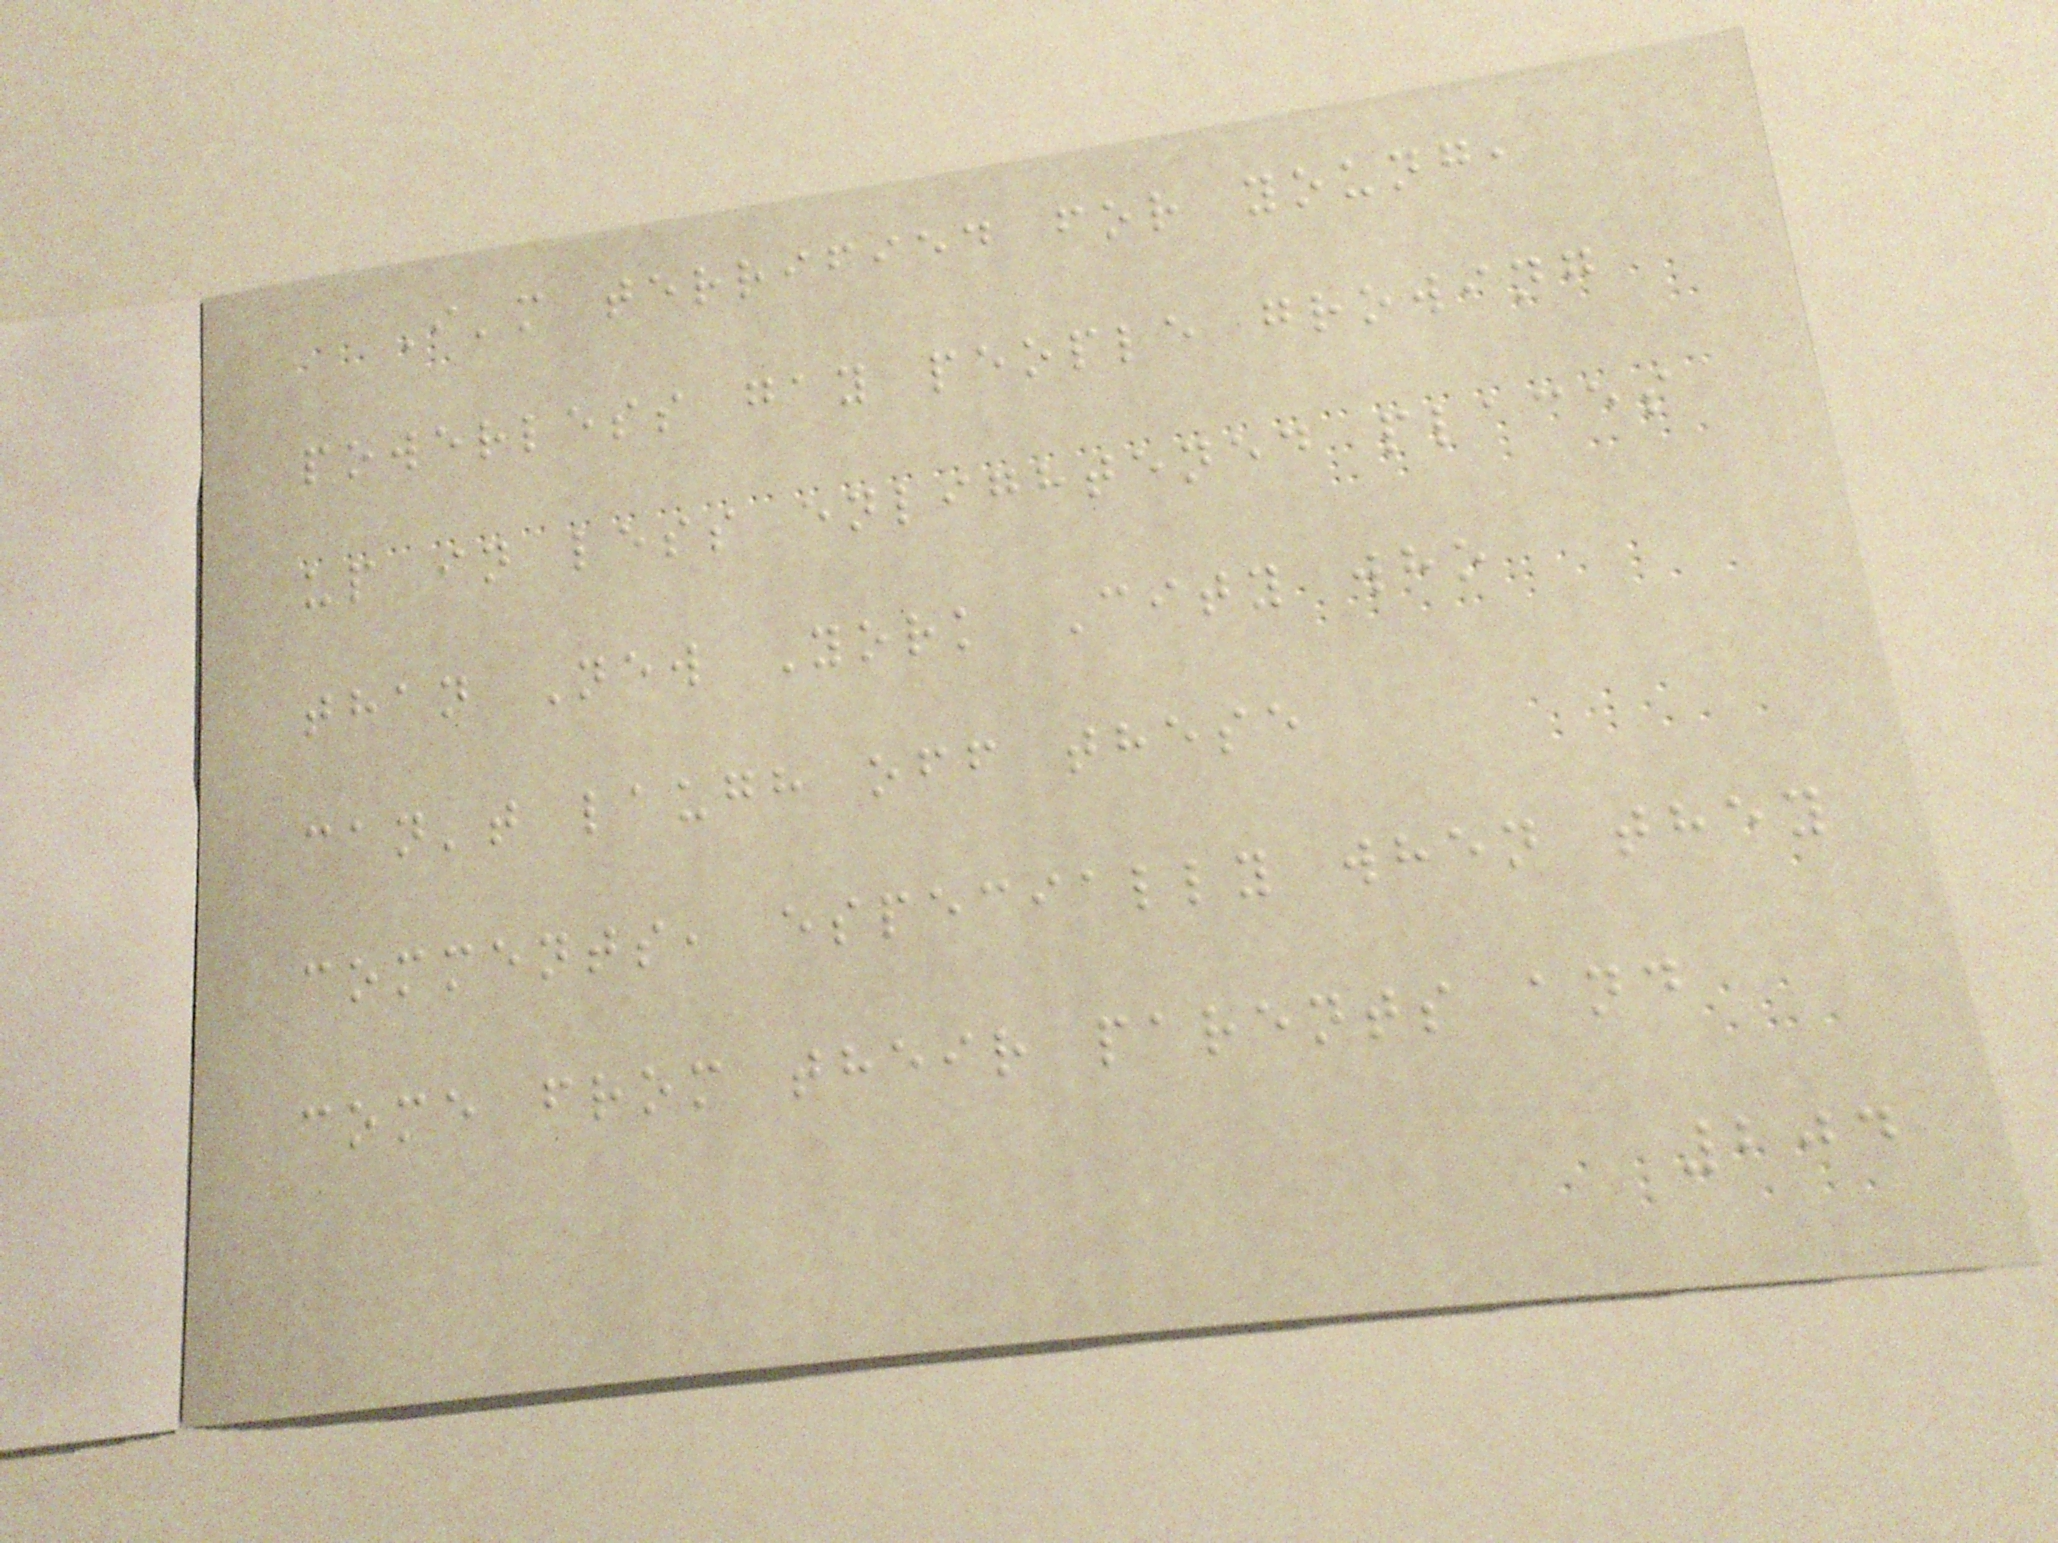I'm terrified for young,
powerless gay people growing
up in less enlightened places
than New York City who
can't laugh off these
comments, especially when they
come from their parents and
204
